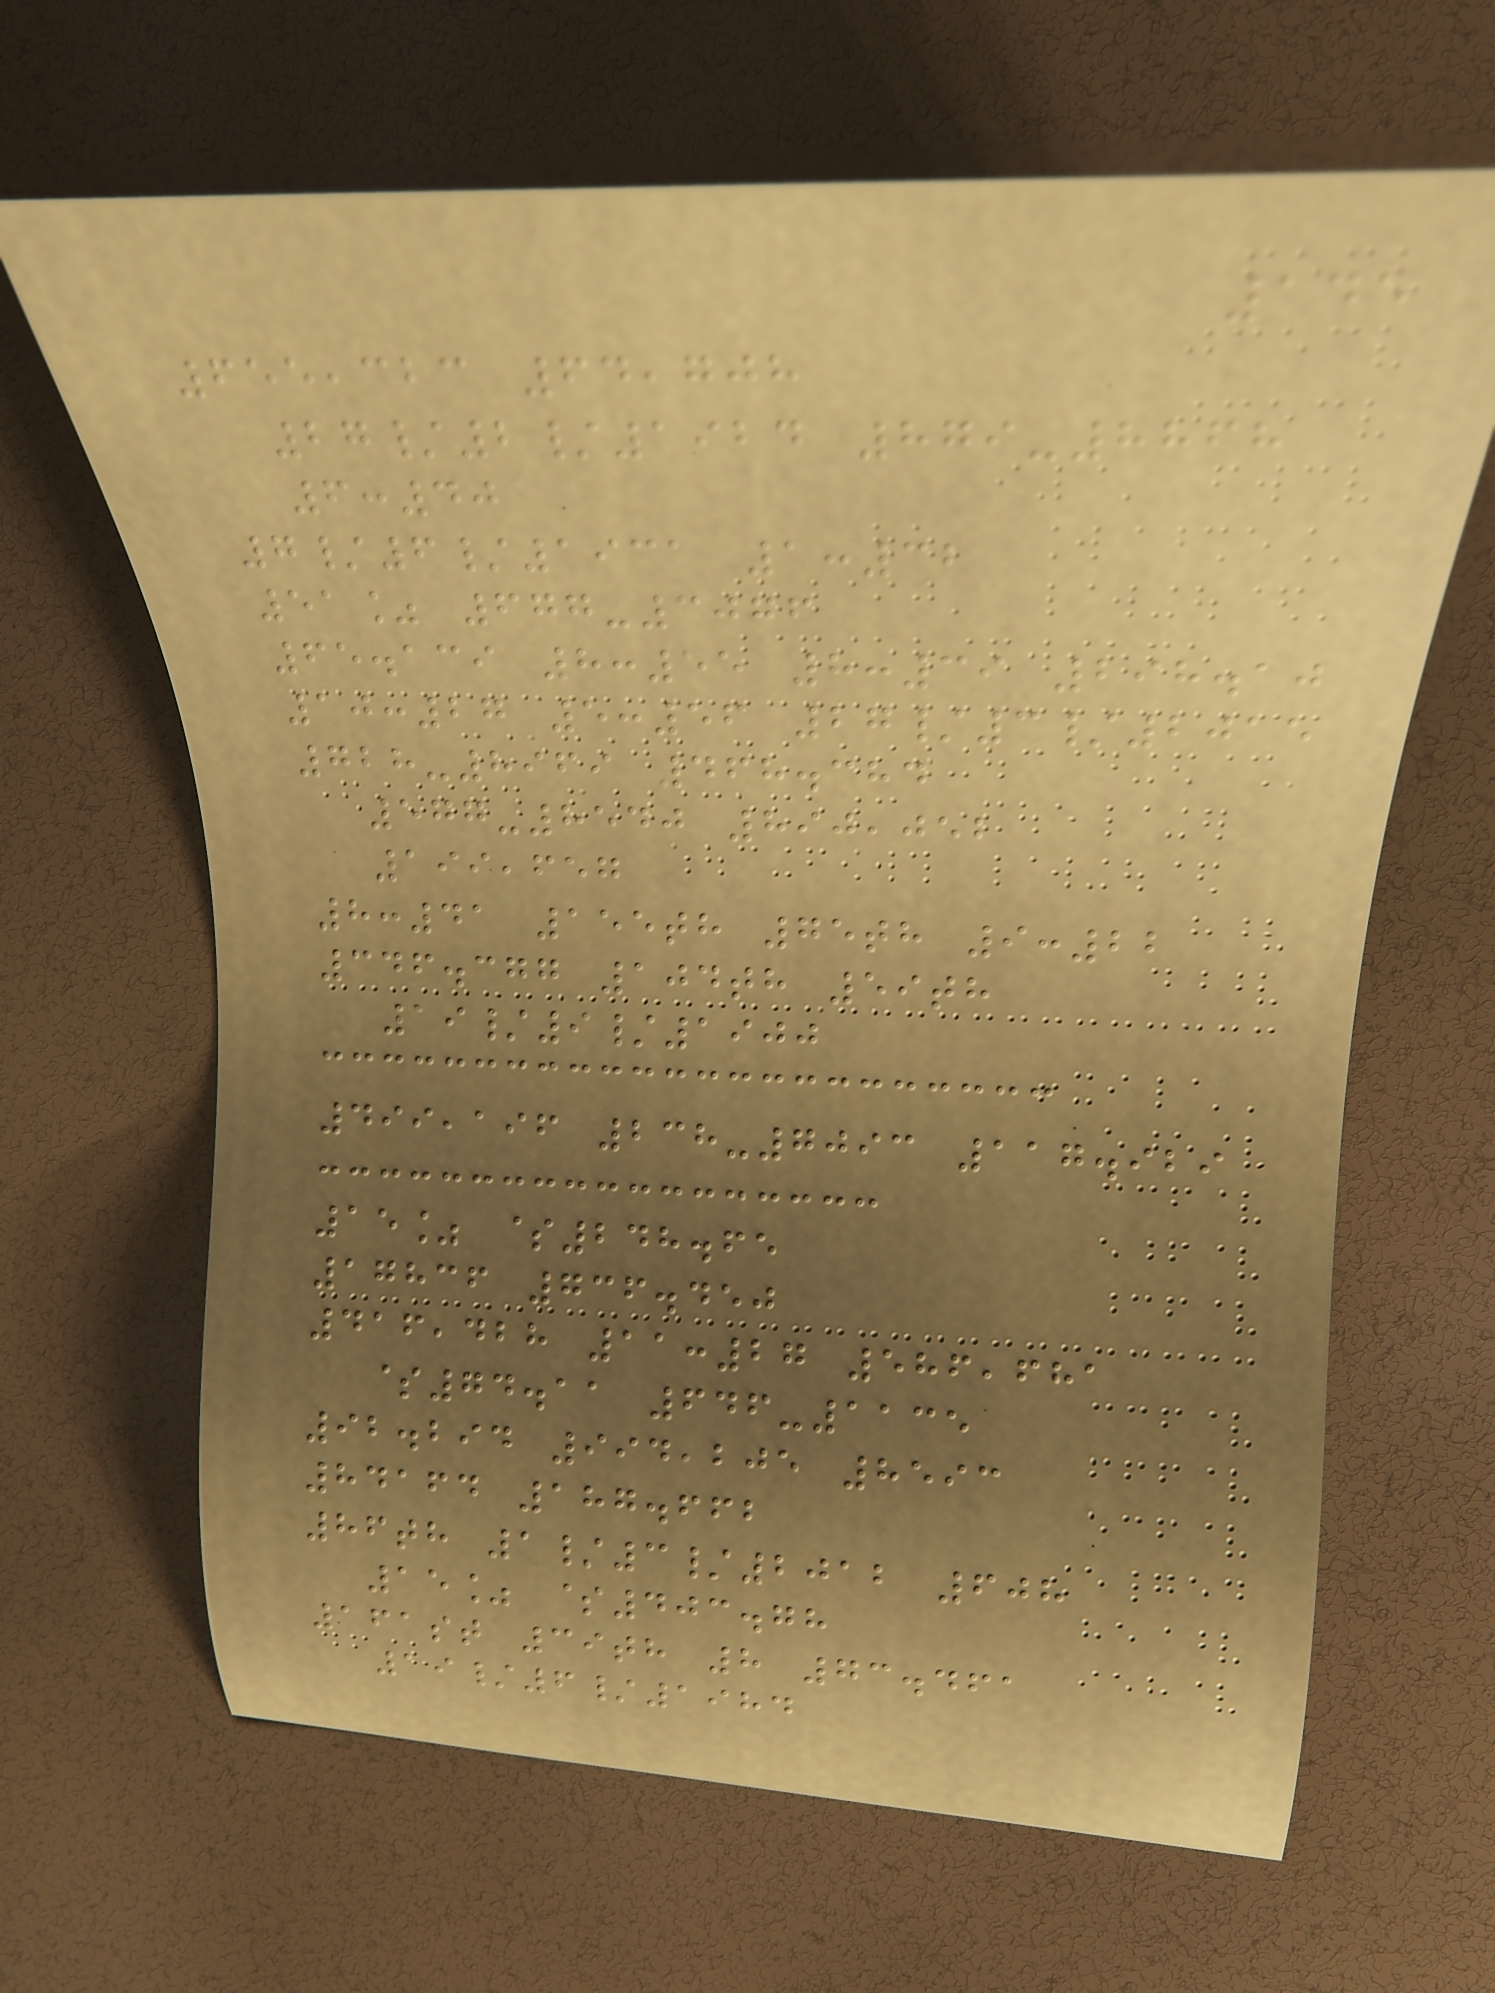145
655,323 64,708
27/2/1924 879-8868
6:40
7/6/1931 1:32
51% 677-3076
65.139 8:55 8:39 298.10
10:27 5:56 27/3/2015
728-8969 468.384
577-8540 890,052
199,657
8:41 155th 75th 9:22
346.377 104th 59th
19/9/1900
499,196 238-7093 117.929
15% $248.65
17836 736.450
416,428 11:27 586,681
$74.11 646-1135
92.294 994,205 8593
84164 187.662
86th 1/3/2012 608
15% $403.78
161st 39th 8 73.461
19/6/1984
